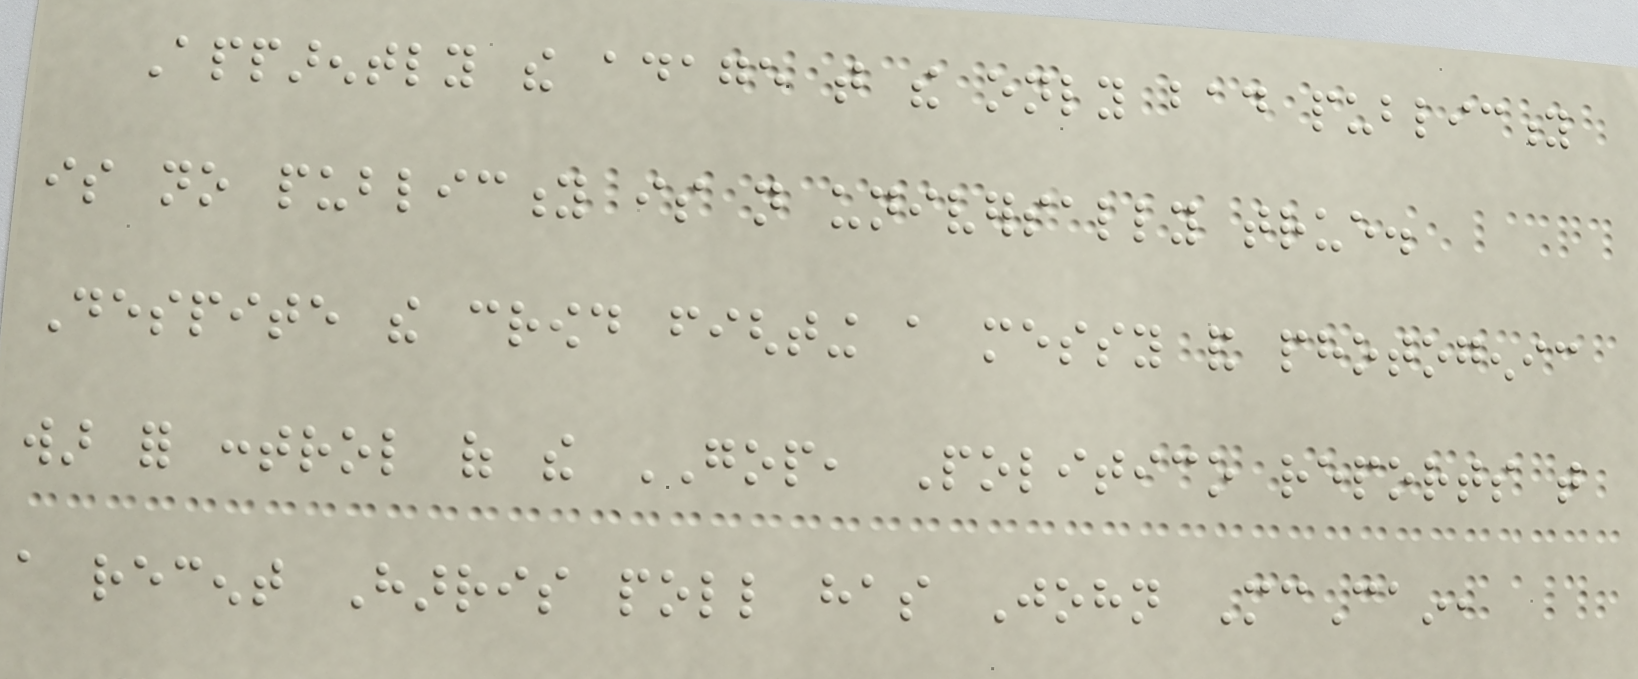Apparently the adage that the only bad publicity
is no publicity is not universally true.
Despite the crowd fighting a messy and photogenic
war for control of the GOP, Politico reports that
a recent Harris poll has John McCain,
